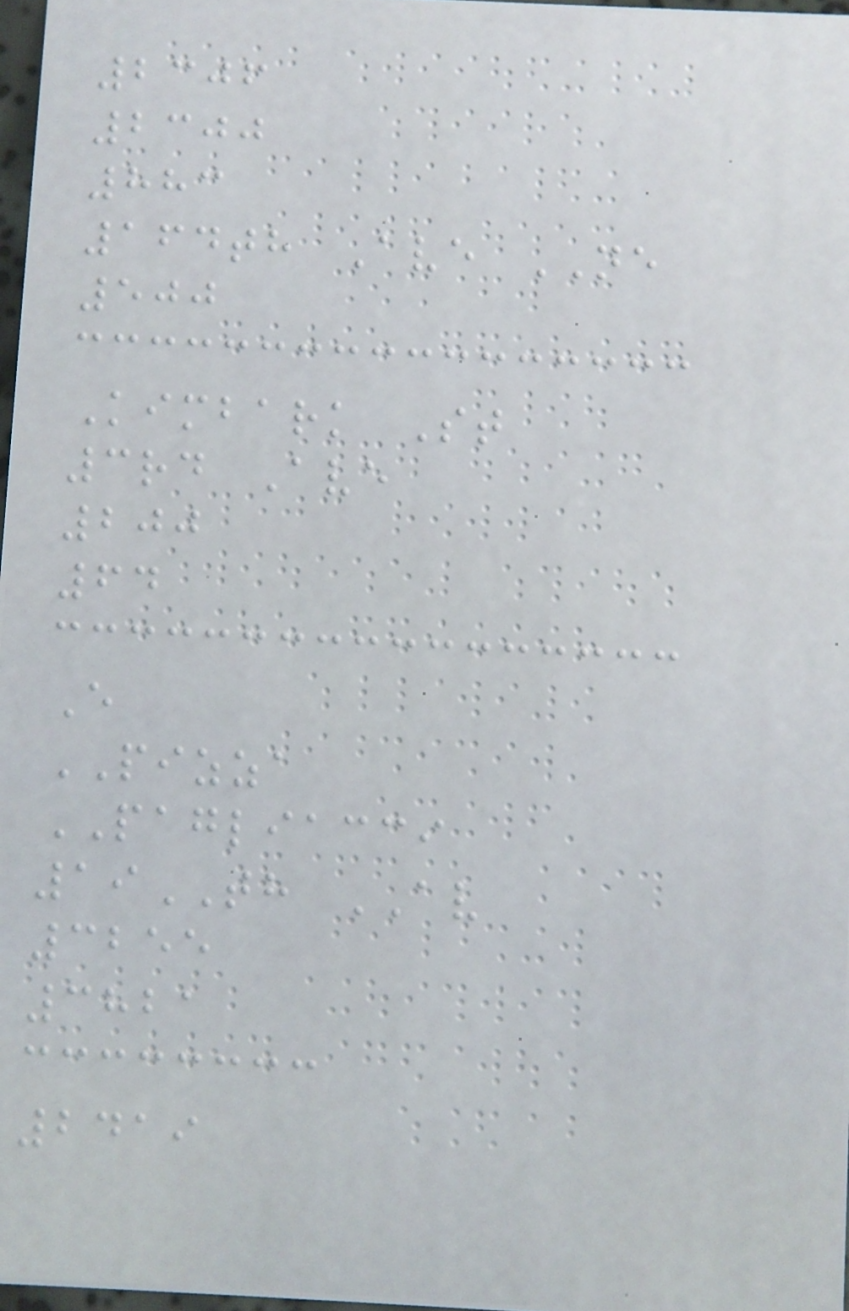2306
2300
883
164th Ave NE
500
Kimbark St
3rd Ave
200
64
E
PIZZA
PAGLIACCI
19TH AV
3255
3821
2419
